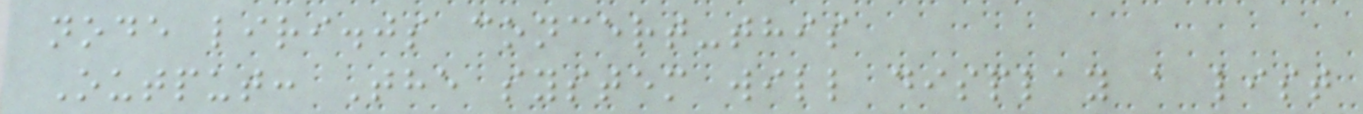node liri.js concert-this
Output: The system will display a list
